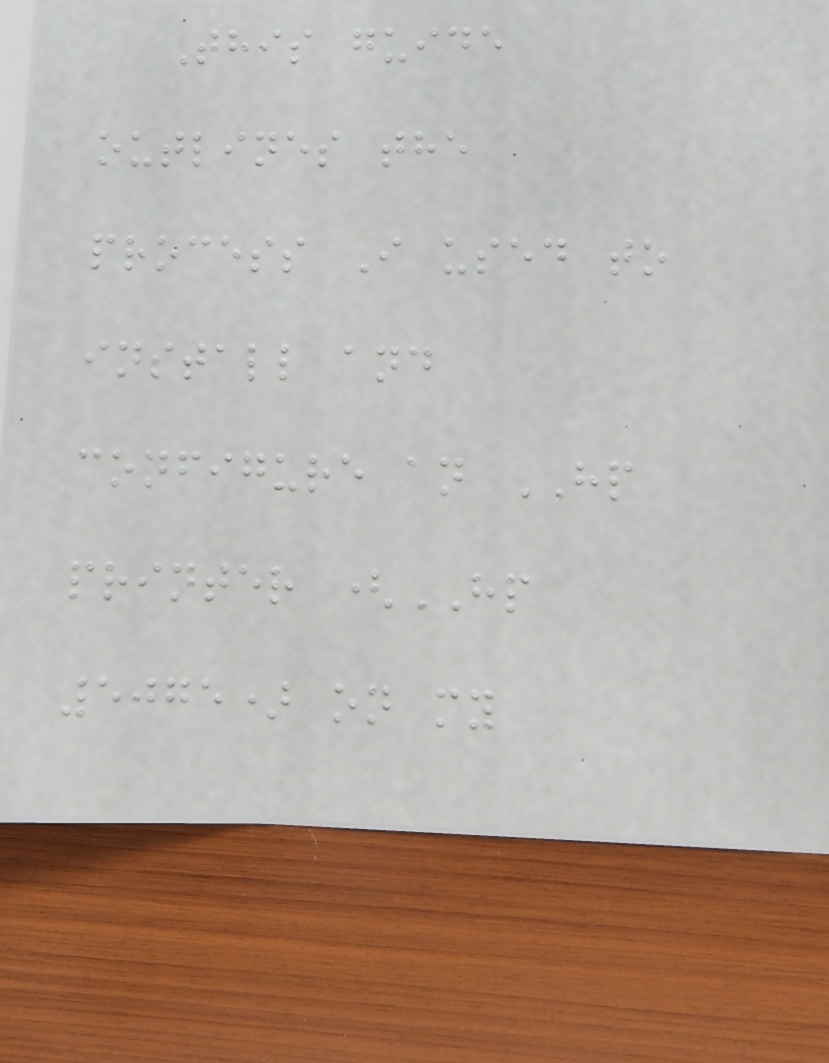This guide
outlines the
process I used to
install and
configure an HP
printer (HP
5075) on my
